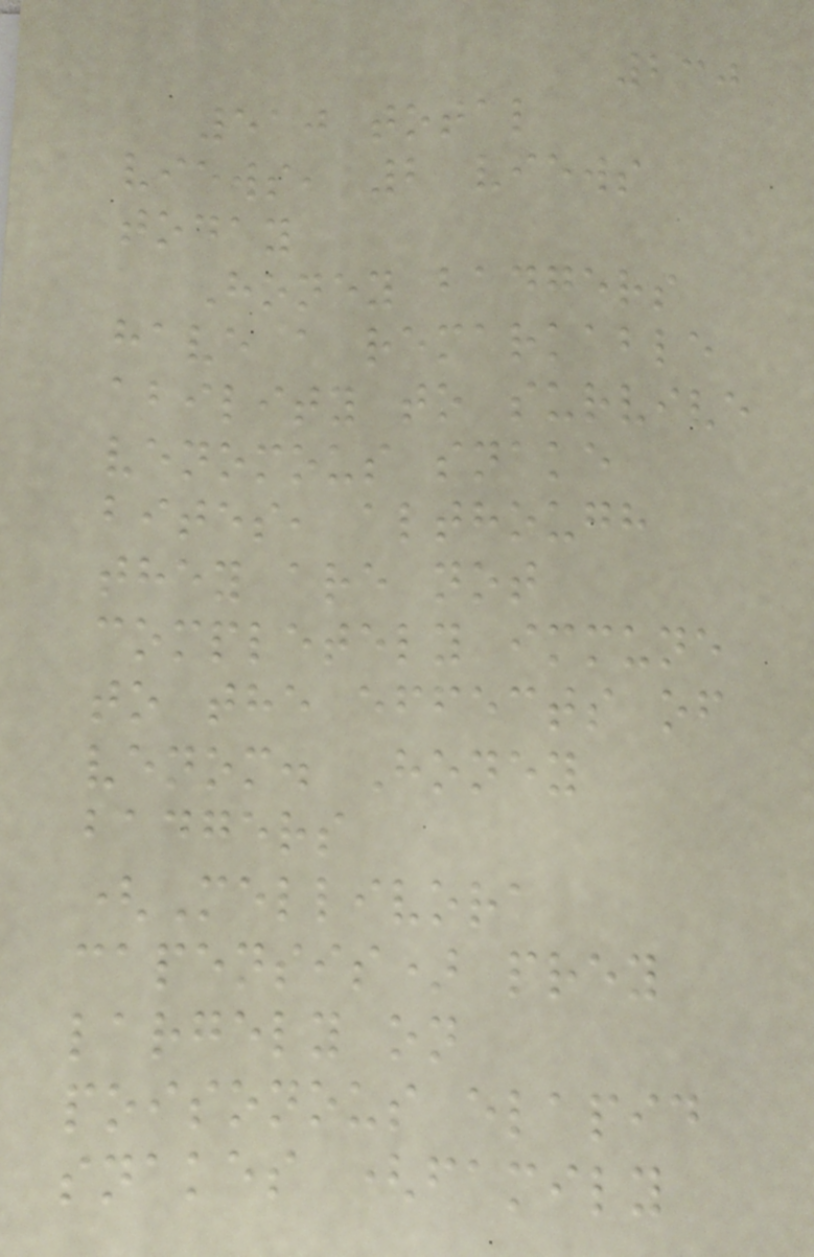230
510 total
views, 2 views
today
Honey badgers
have a remarkable
ability to survive
venomous snake
bites, although
they are not
completely immune
to the effects of
venom. Honey
badgers
(Mellivora
capensis) prey
largely on
poisonous elapid
snakes (family
